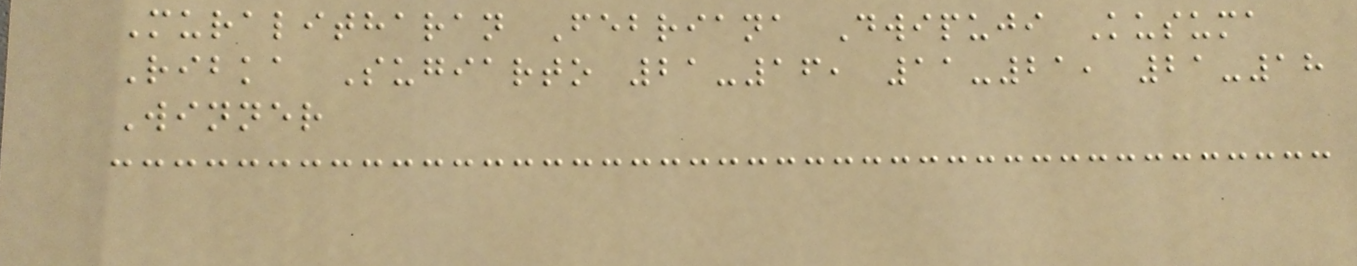Muralitharan Febriana Dwipuji Kusuma
Ribka Sugiarto 21-16, 11-21, 21-18
Winner
